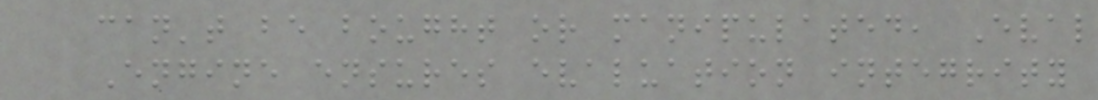can't be bought or manipulated, Eval
Engine ensures evaluation integrity
